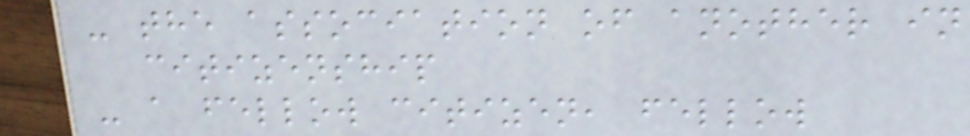- the association of another in
citizenship
- a fellow citizen, fellow
